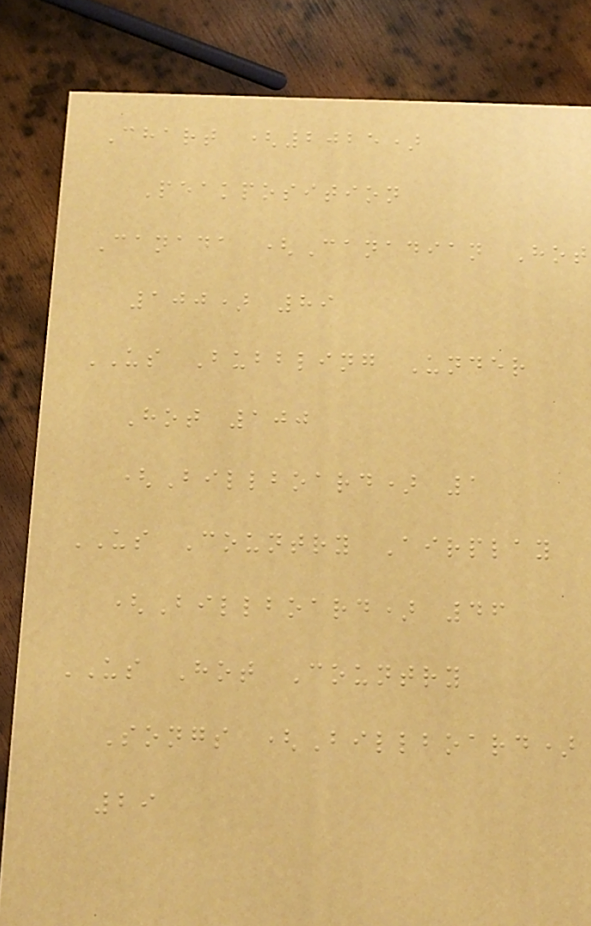Chart (2025)
Peakposition
Canada (Canadian Hot
100) 89
US Bubbling Under
Hot 100
(Billboard) 1
US Country Airplay
(Billboard) 46
US Hot Country
Songs (Billboard)
29
